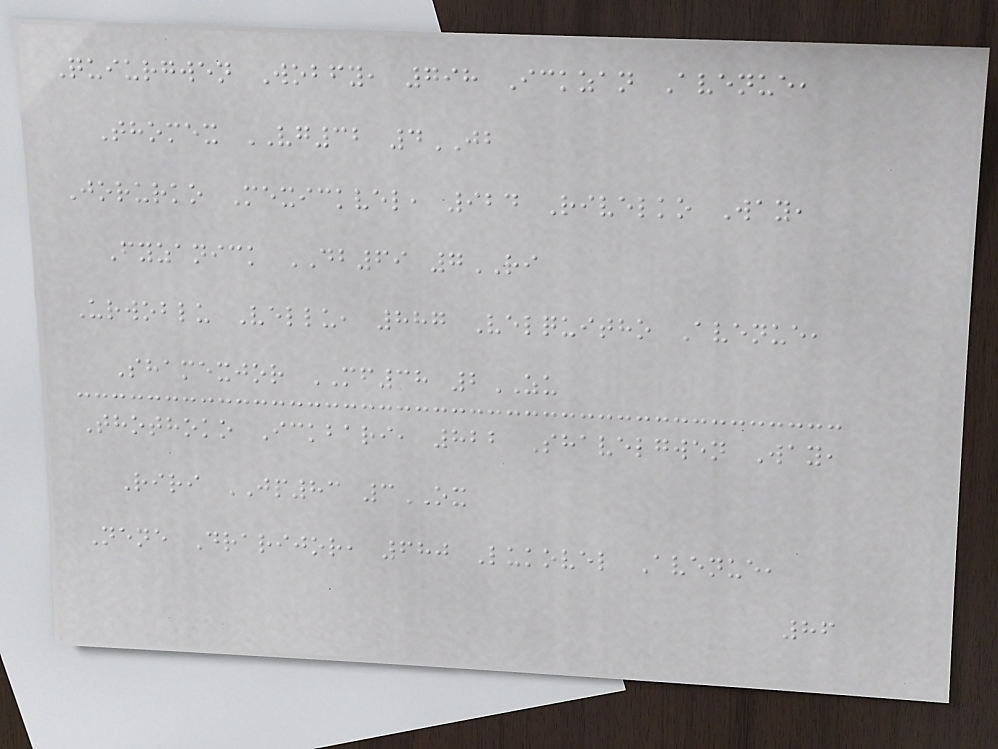Quiurgwen Wobfy, 798 Ickzan Avenue,
Thomex VG32 4JB
Jorurko Mexickvel, 924 Rivelko Way,
Fyzanick DB69 7RI
Urwoblu Vellu, 887 Velquitho Avenue,
Shamexjor MF38 2ZU
Thothoko Ickbari, 822 Shavelgwen Way,
Riri JP83 3OX
Nene Drarijor, 680 Lukovel Avenue,
86
